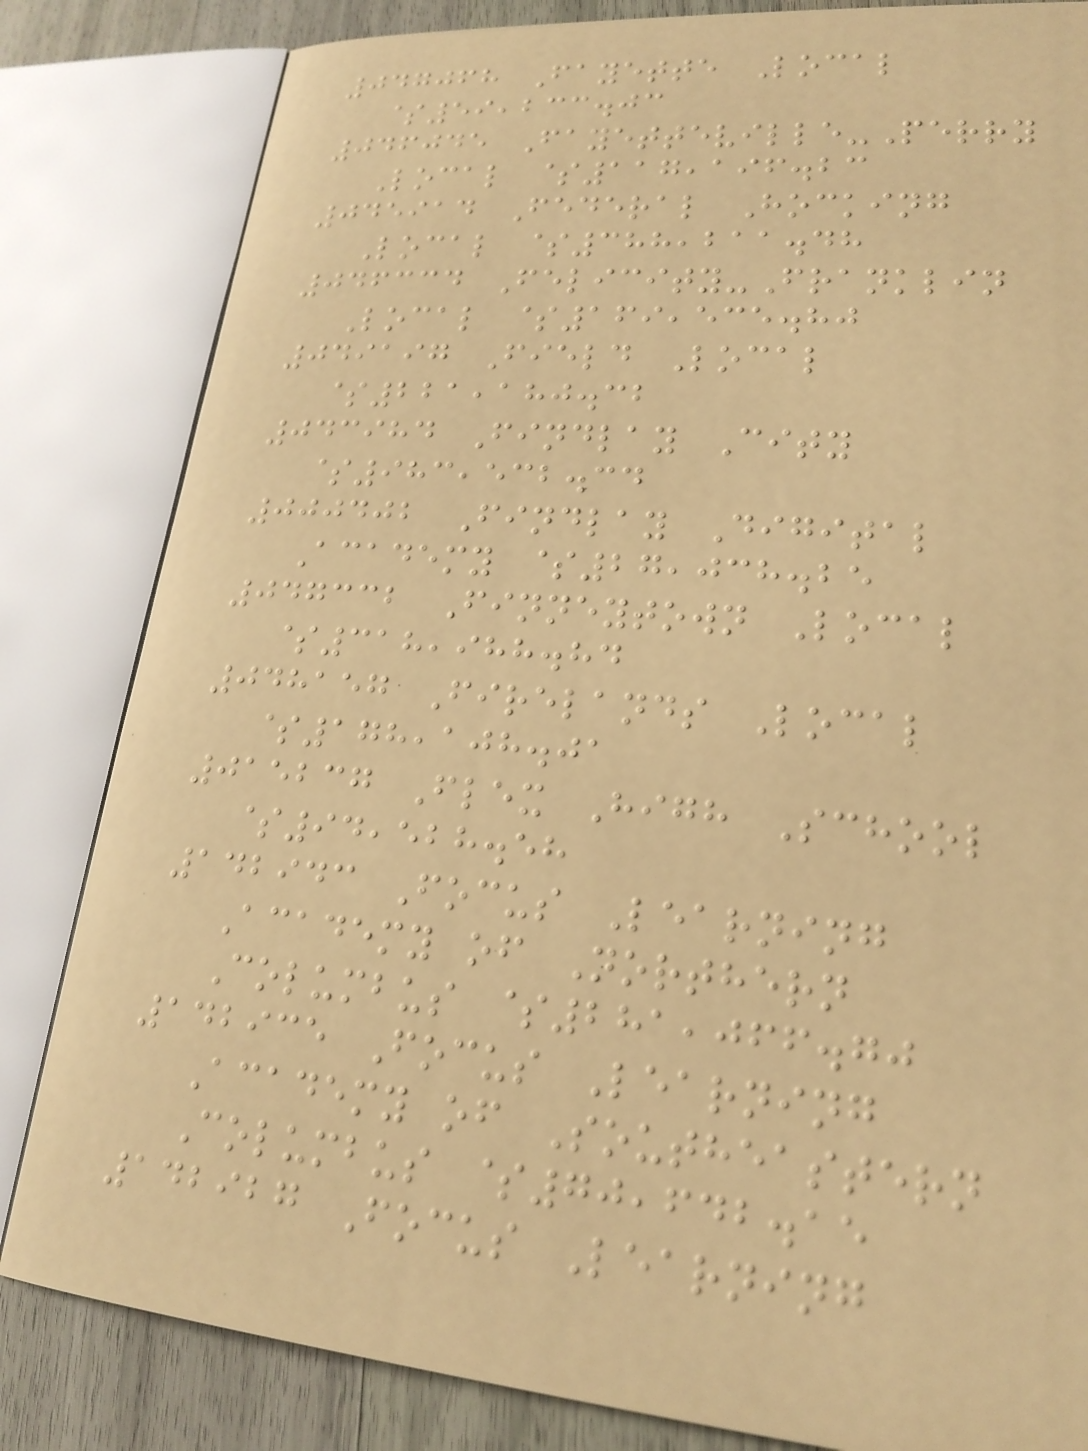047068 Fayette Local
$59,233.03
046045 Fayetteville-Perry
Local $117,196.23
045914 Federal Hocking
Local $388,211.48
046334 Felicity-Franklin
Local $169,535.80
049197 Field Local
$221,180.32
043984 Findlay City
$983,532.34
000402 Findlay Digital
Academy $27,038.25
047332 Finneytown Local
$318,988.84
048157 Firelands Local
$178,108.01
015237 Flex High School
$94,528.58
142943 Focus Learning
Academy of Northern
Columbus $281,066.70
142935 Focus Learning
Academy of Southeastern
Columbus $70,642.15
142927 Focus Learning
